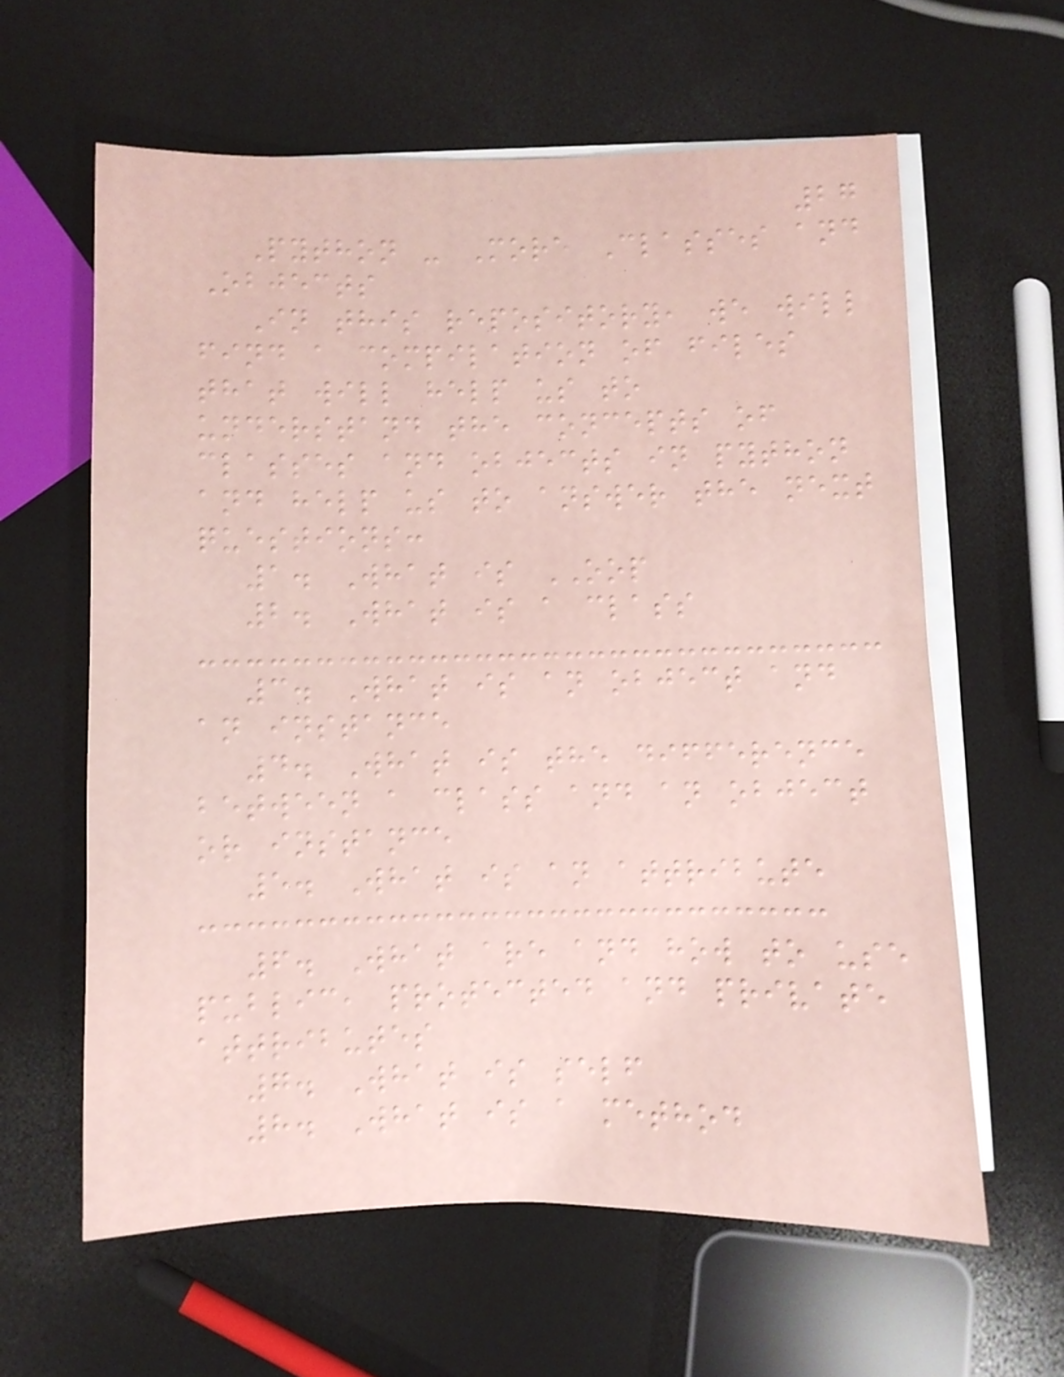27
Python - More Classes and
Objects
In this repository, we will
find a compilation of files
that will help us to
understand the concepts of
classes and objects in python
and help us to answer the next
questions:
1. What is OOP
2. What is a class
3. What is an object and
an instance
4. What is the difference
between a class and an object
or instance
5. What is an attribute
6. What are and how to use
public, protected and private
attributes
7. What is self
8. What is a method
